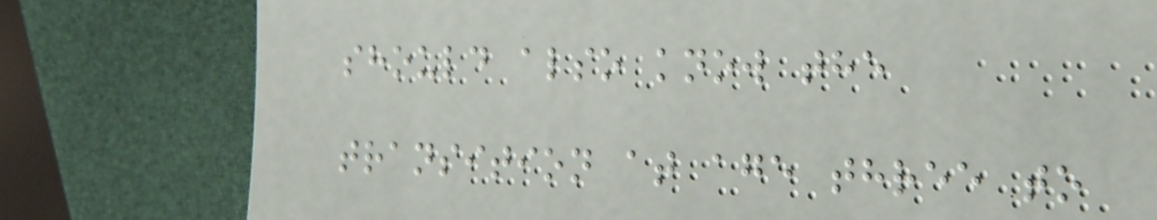should also know the
transition at age three to
